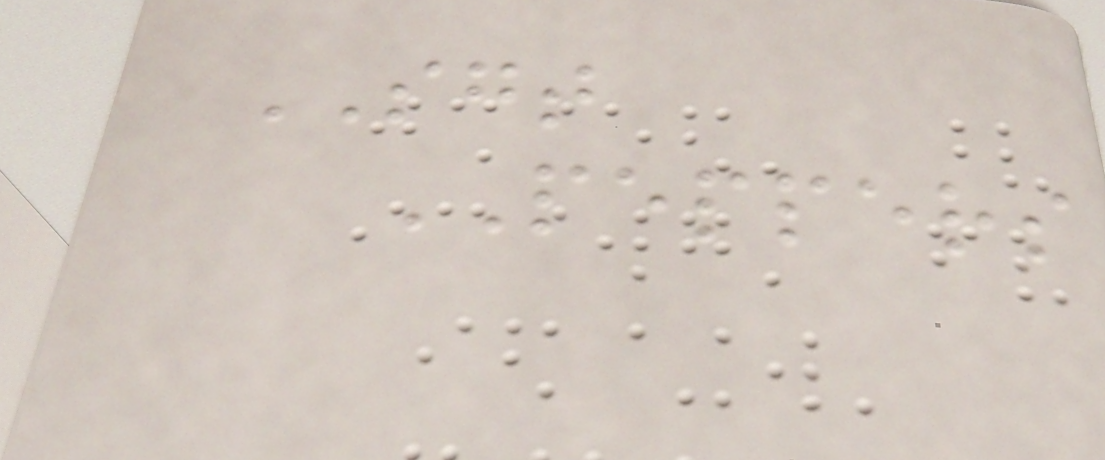SGT
PEPPERS
